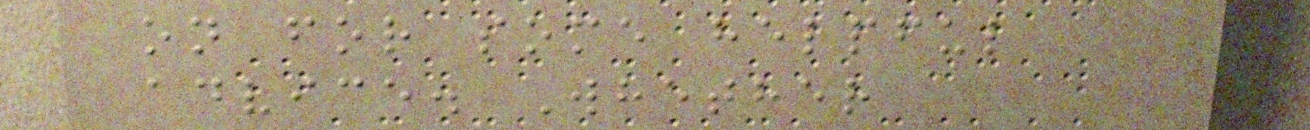on for some helpful
advice. Whether
